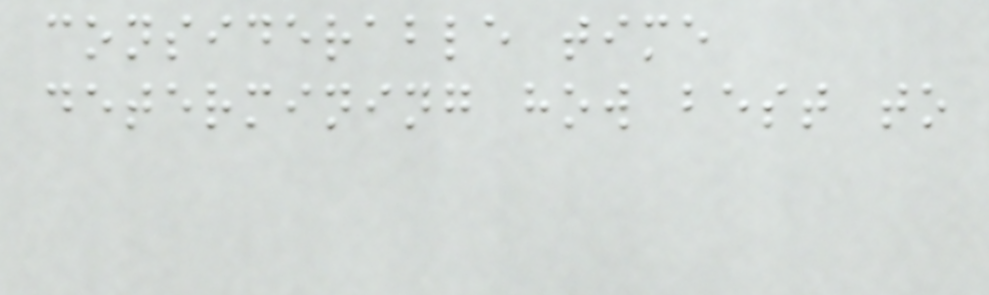considerable time
determining how best to
